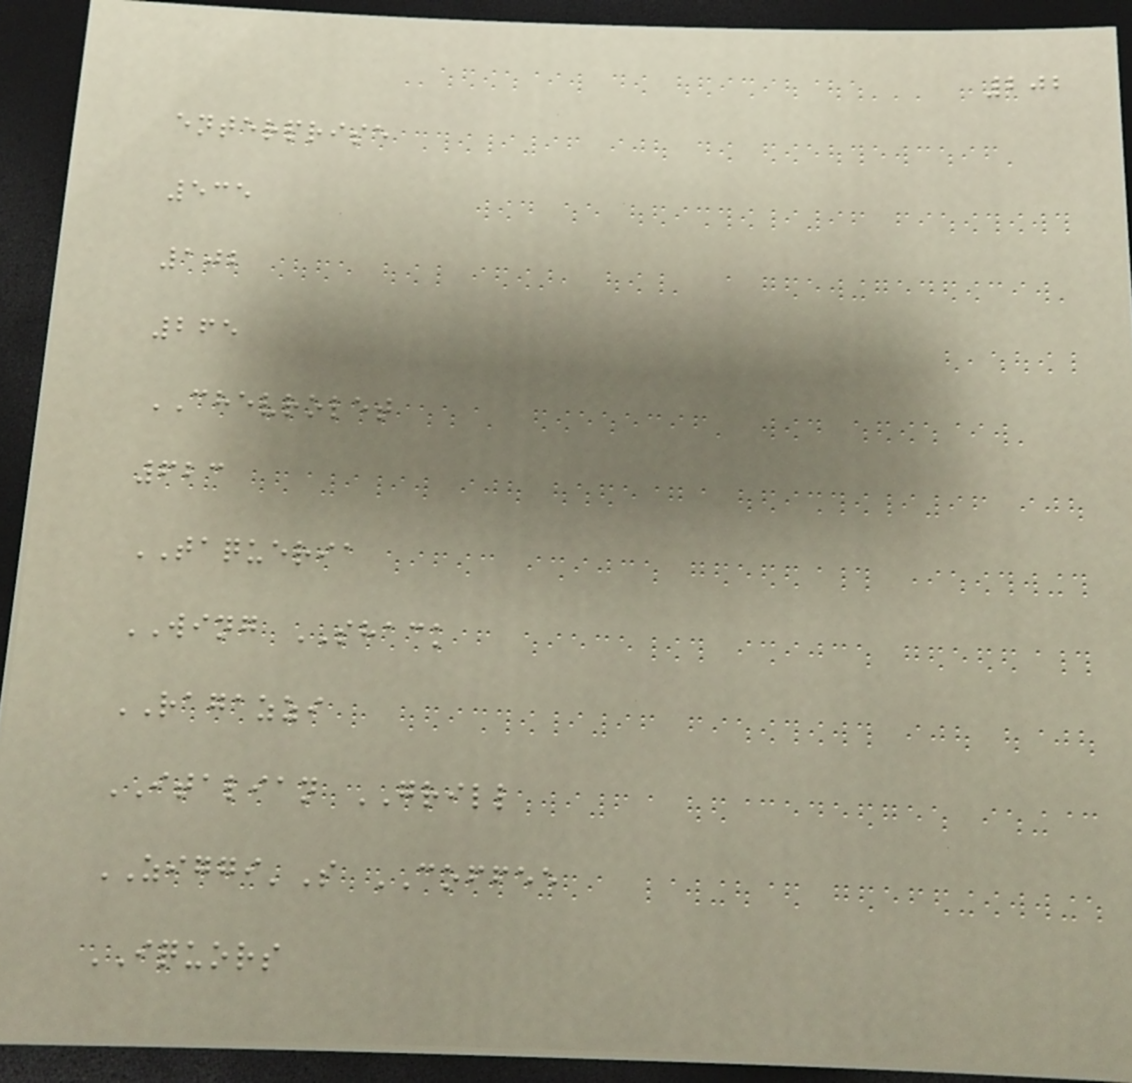202
enterprise
535
102
265
CHEVROLET
623
TAQUERIA
WING SHACK
RAGAZZI
ITALIAN GRILL
ZIGGI'S COFFEE
IQUORS
